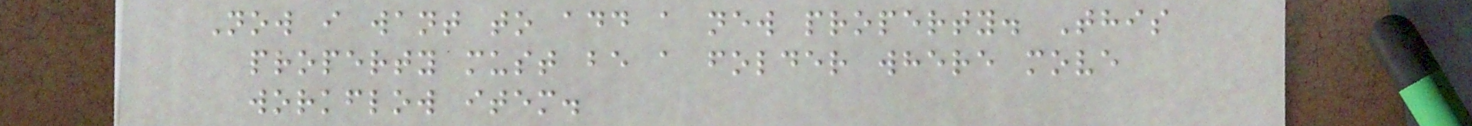Now i want to add a new property. This
property must be a folder where move
workflow item.
